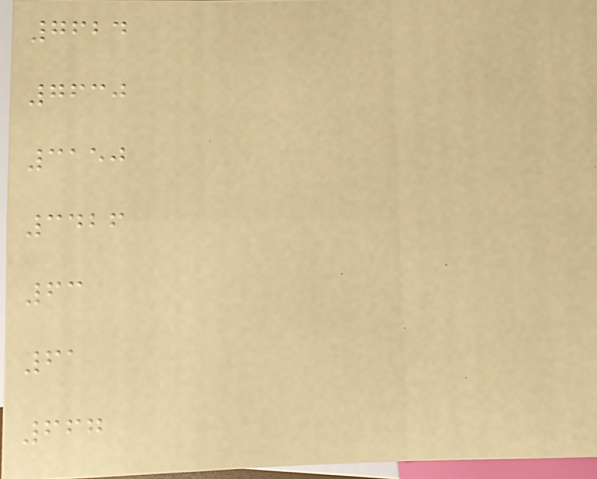7624
7630
3150
3426
63
61
667
